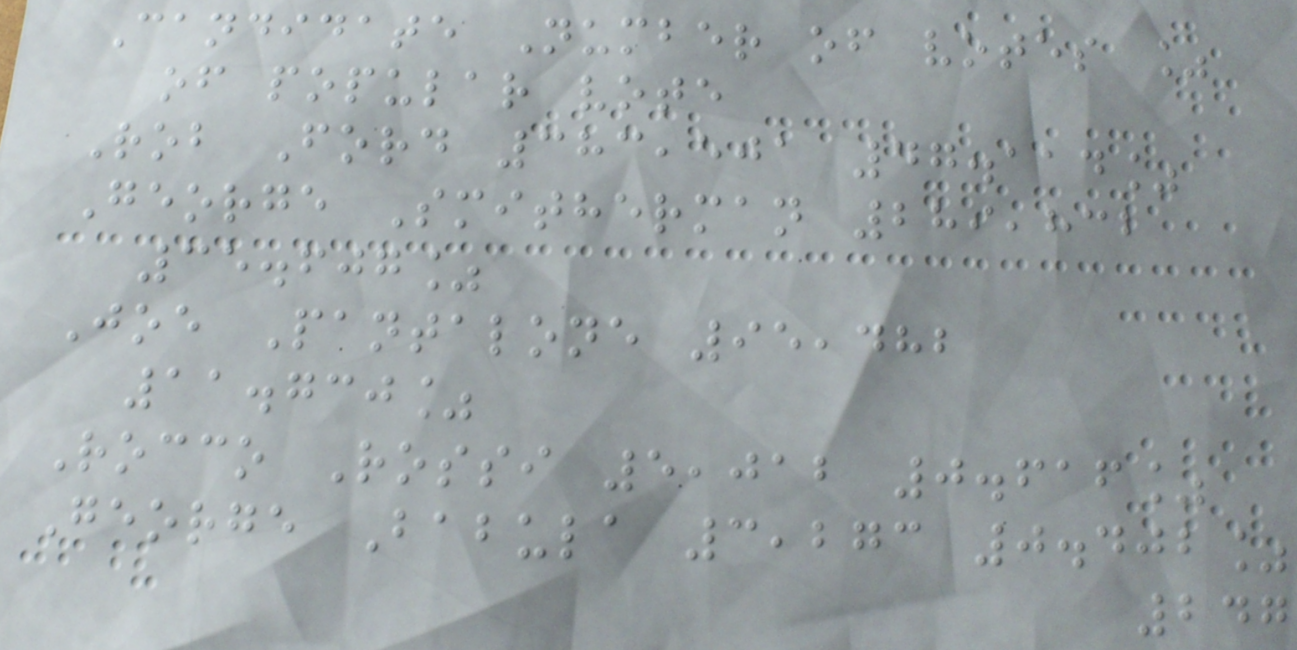Candidate Number of votes %
of popular vote
Rob Ford 383,501 47.114%
George Smitherman 289,832
35.607%
Joe Pantalone 95,482
11.730%
Rocco Rossi 5,012 0.616%
George Babula 3,273 0.402%
247
